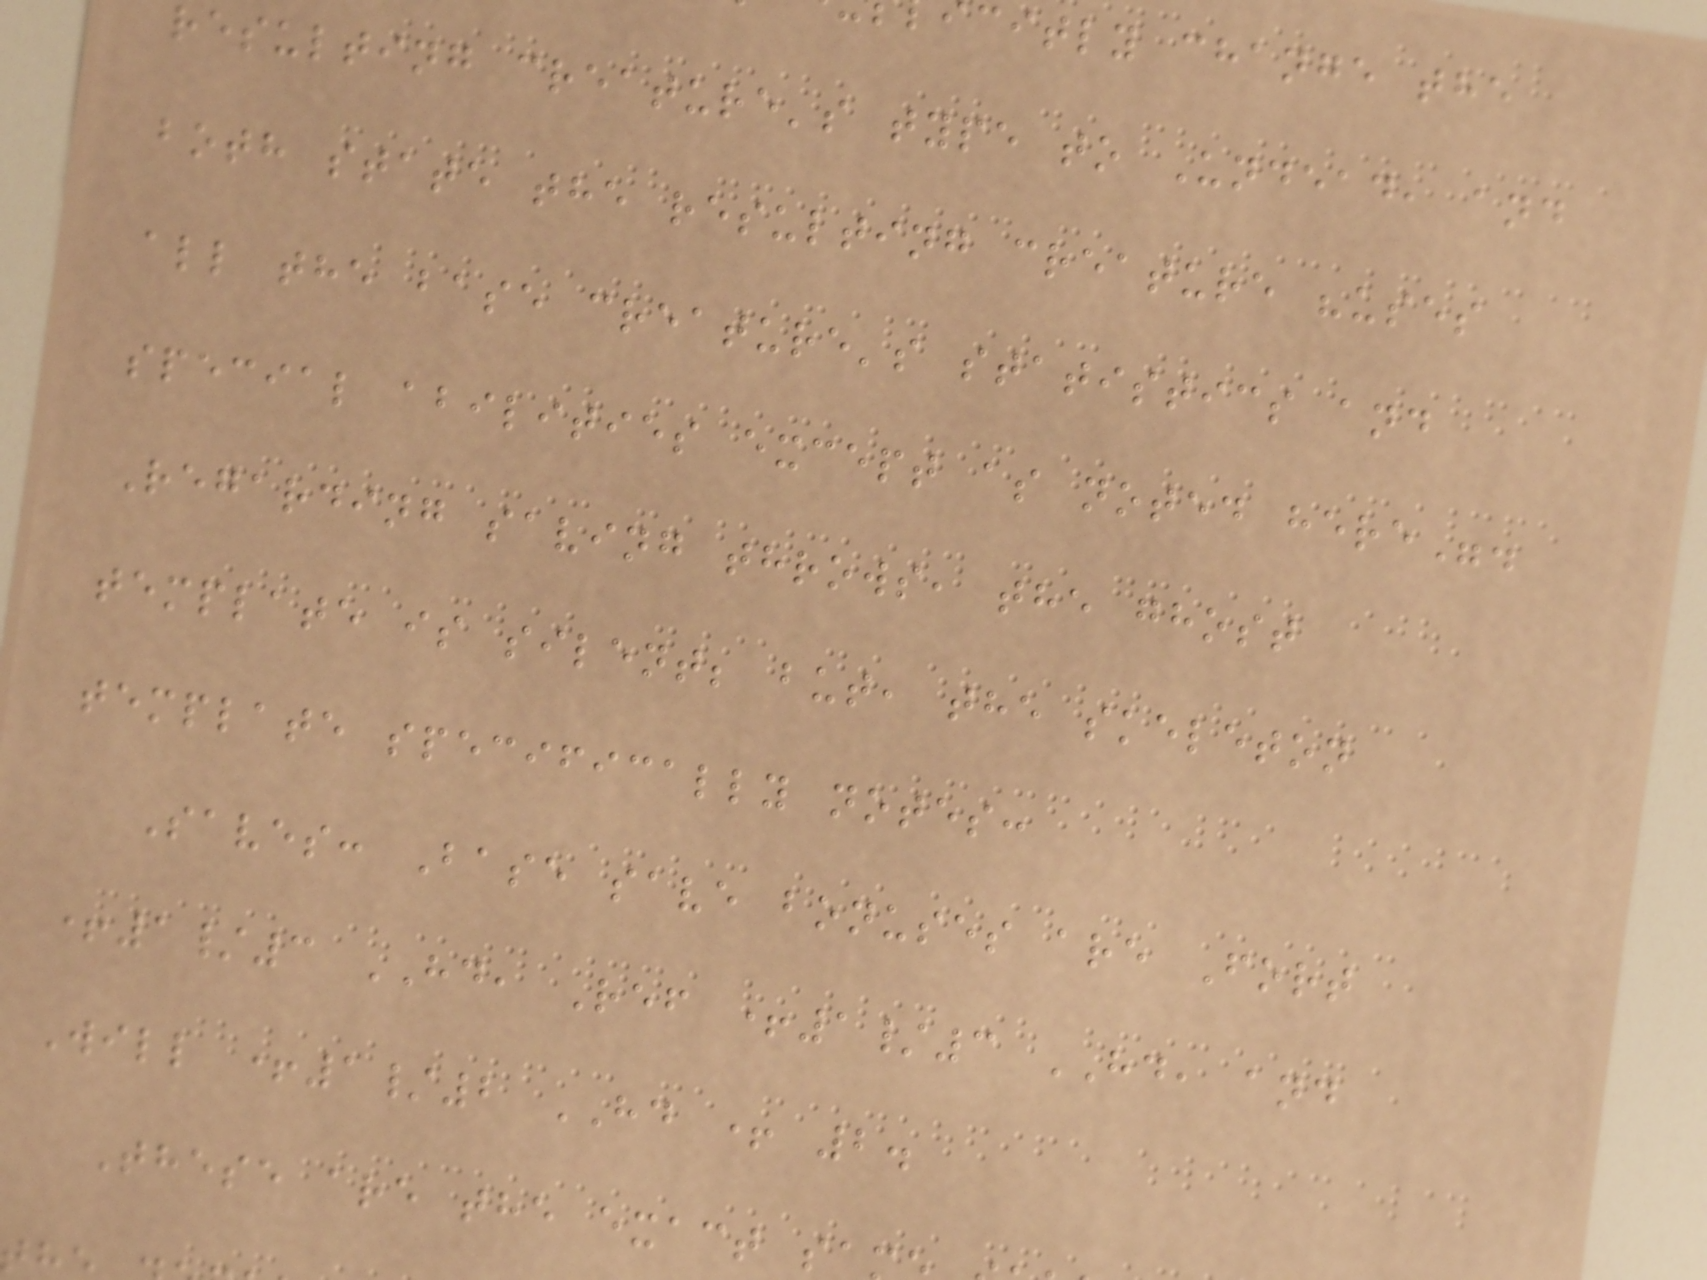citly change the
resulting creature's type to Undead, and
both state the resulting creature "uses
all the base creature's statistics and
special abilities except as noted here".
Regarding saving throws, the ghost
template is silent; but, the skeleton
template specifically notes:
Saves: Base save bonuses are Fort
+1/3 HD, Ref +1/3 HD, and
Will +1/2 HD + 2.
These are the exact sa
